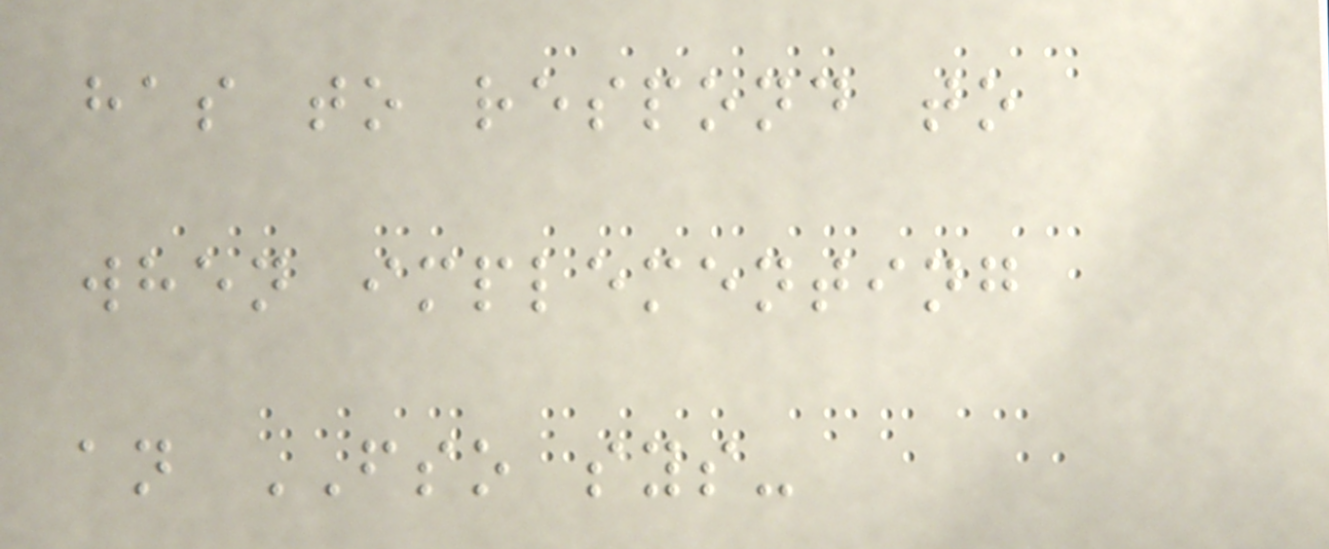has to respond to
when implementing
an FSO sys-
